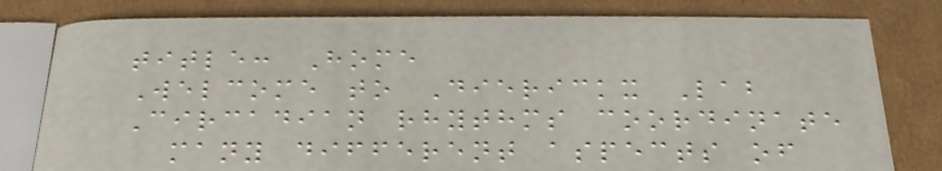title: Home
Welcome to Dierickx Lab
Circadian rhythms coordinate
many different aspects of
